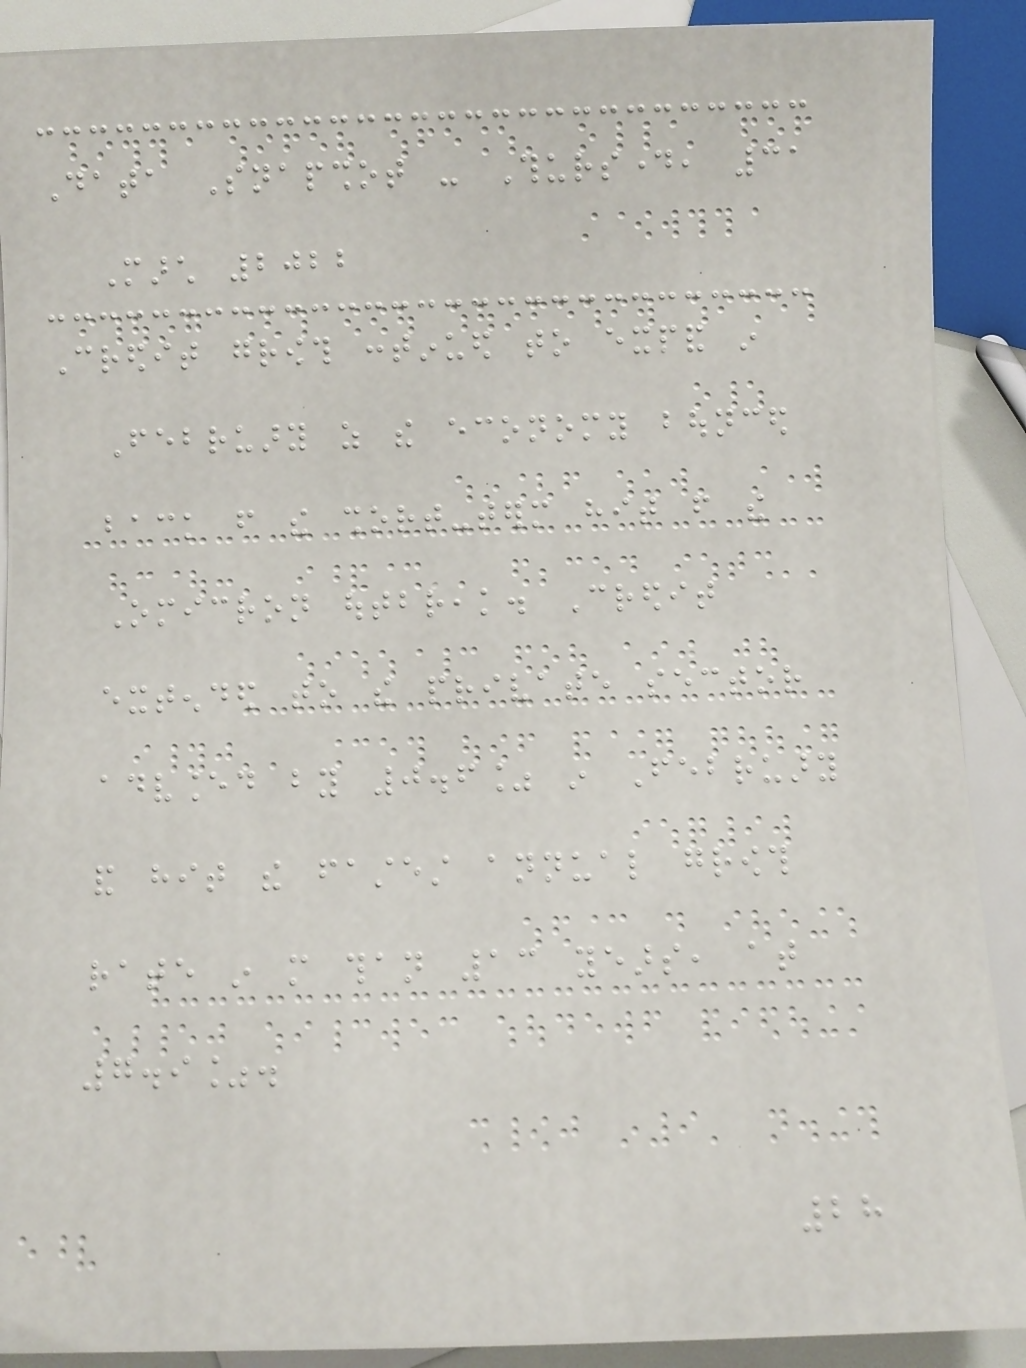Data Snapshot - Thursday, 31
March 2022
Credit growth continued to expand in
February as the economy bounced
back from the short-term hit from the
Omicron outbreak. Credit
extended to the private sector
advanced by 0.6% in February
and hit the fastest annual growth
rate in more than 13 years, at
7.9%.
28
